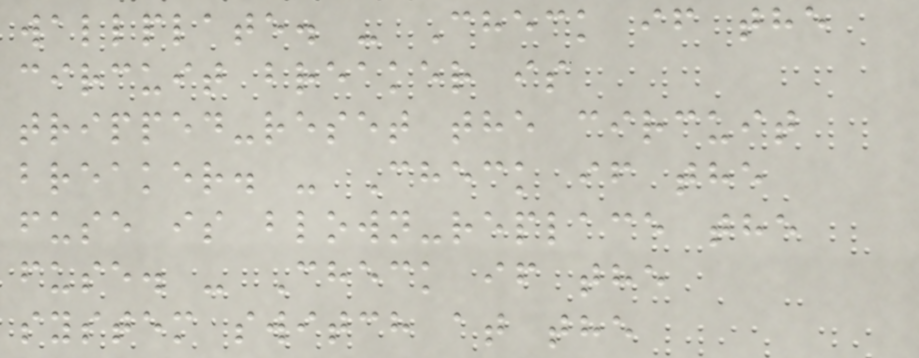wallplate. - Check if the
circuit breaker is
tripped-reset the circuit
breaker. - Check if the
fuse is blown-replace the
fuse. - Check if the
system switch at the
